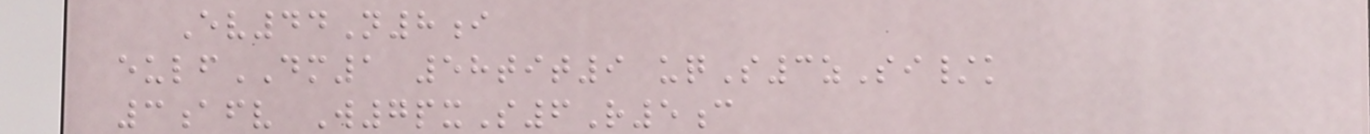Ev44N8i
eulfDM1 58tit9 uqS3zSi/k
3afv W7pxS6R5c
